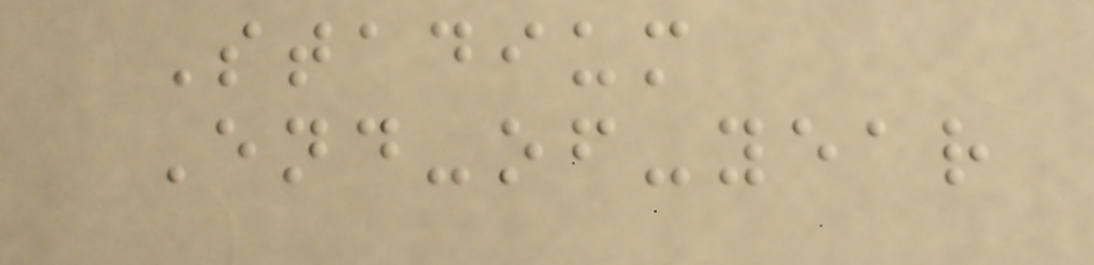Stadium
End-of-year
